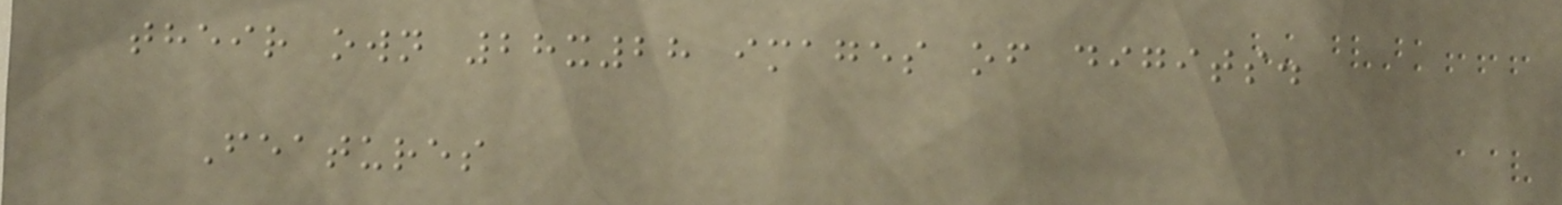their own 28x28 images of digits.
Features
